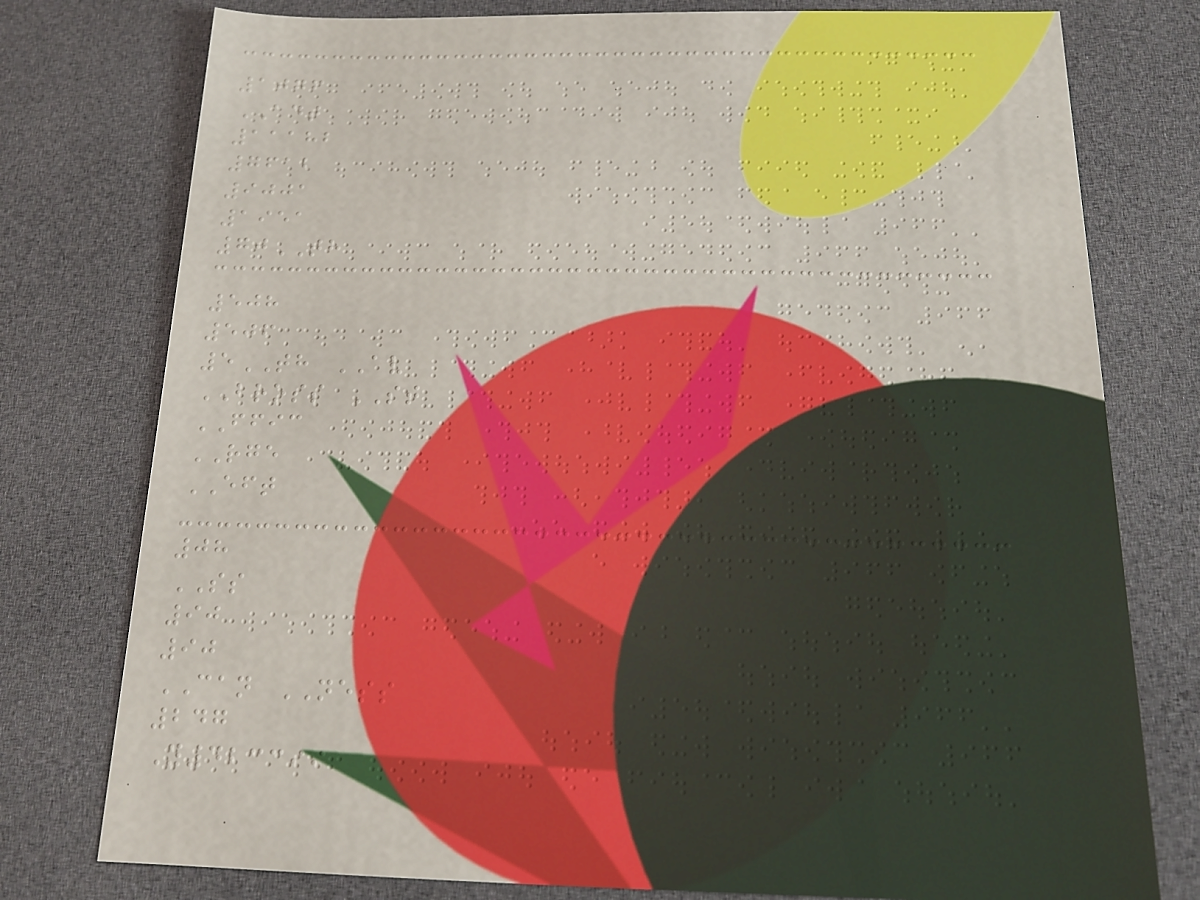1076
ADT
11182
7612
9001
1951
70TH
508
506
5TH AV
BROSS ST
FFIC
RGE
EFT
08
SS
90
90
CAN NESS
247
Y423399
